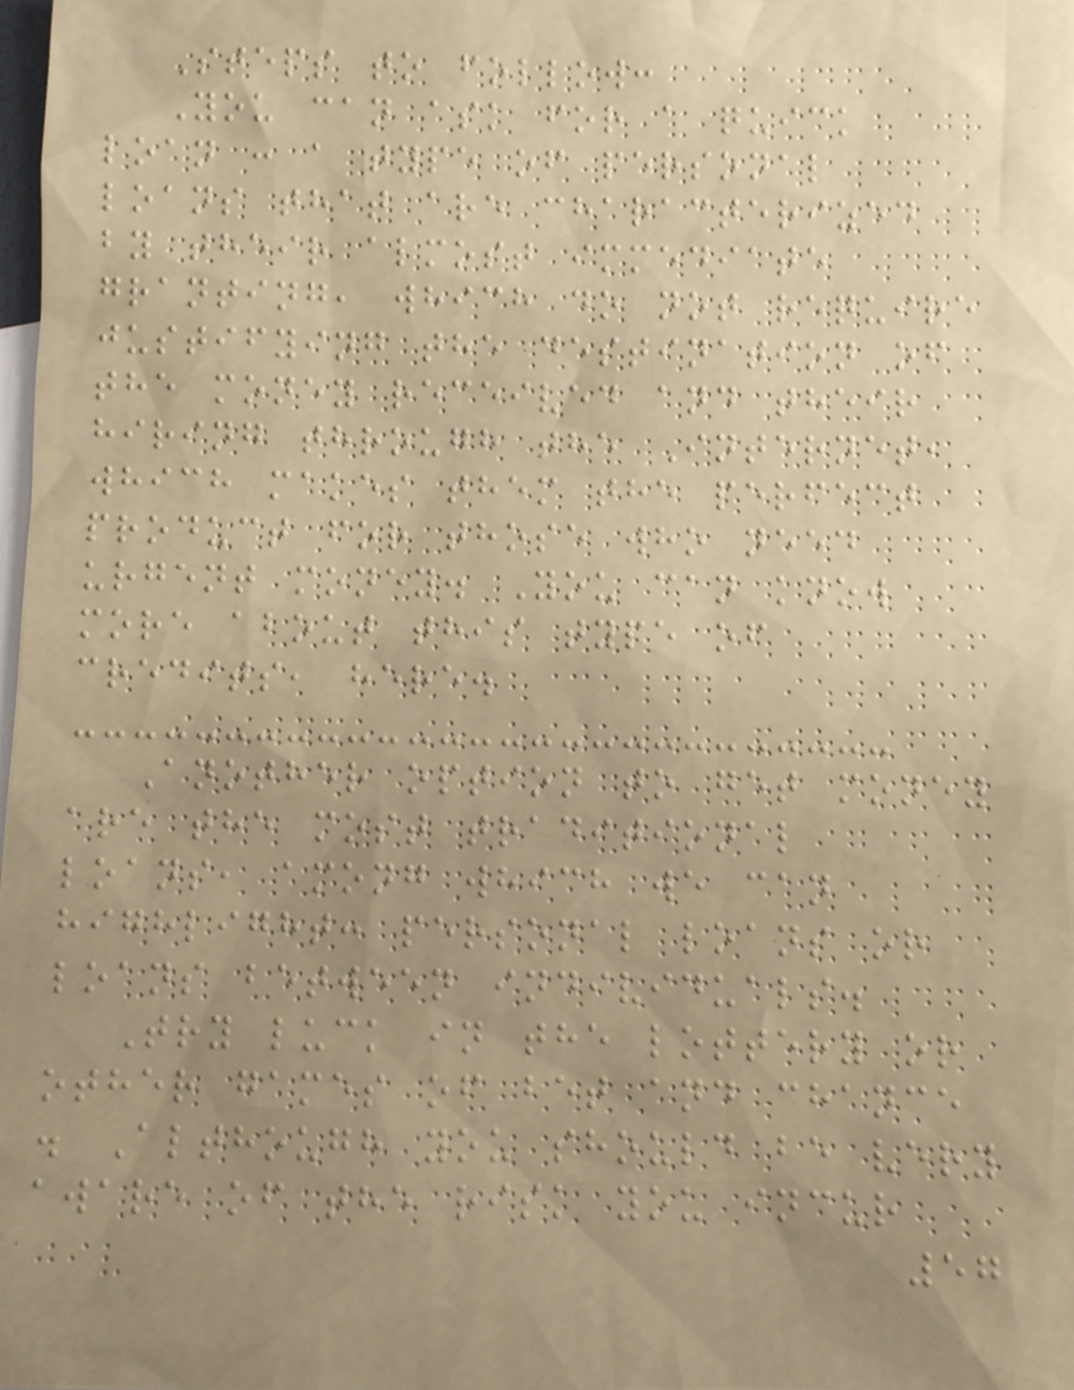Steps to follow:
You can ask for a quick
loan : a type of personal
loans that are characterized
by their almost immediate
granting, which do not require
justifying the destination of
the money received and their
hiring through the Internet,
which makes them the perfect
product for those who need
urgent money. You can know
more about this type of
credits, here.
Another option to get money
are the most traditional
loans, among which we can
highlight: personal loans or
loans between individuals.
Try luck in the lottery or
other games of bet and chance
. Although you should be very
aware of the risk you incur
57
